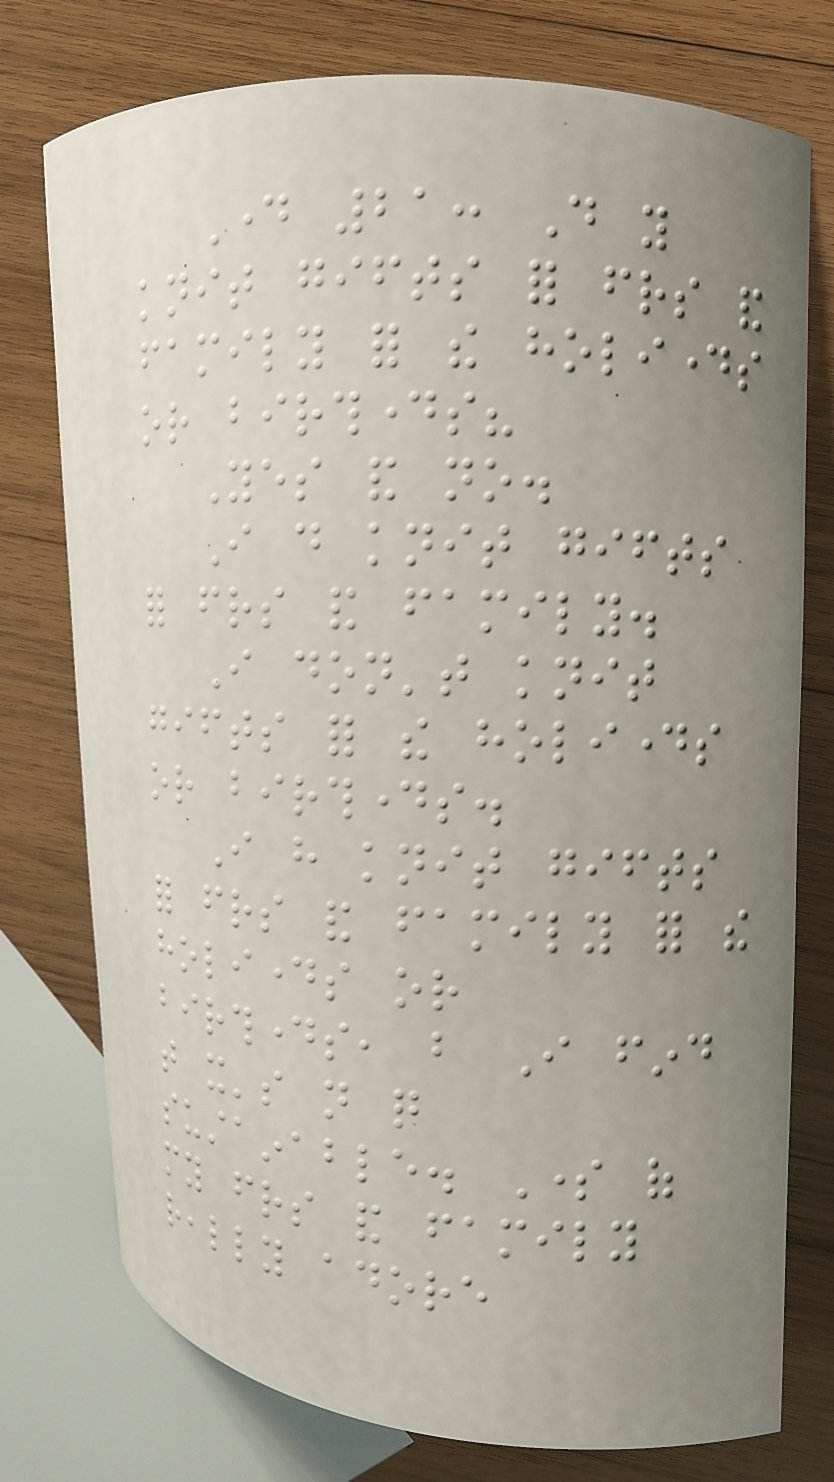Day 21: Do you
knit gifts for friends and
family for the holidays
or birthdays?
Yes and no.
I do knit gifts
for friends and family.
I don't knit
gifts for the holidays
or birthdays.
I have knit gifts
for friends and family for the
holidays or
birthdays, but I find
that it's not quite
sustainable. Some of
my friends and family
really adore
